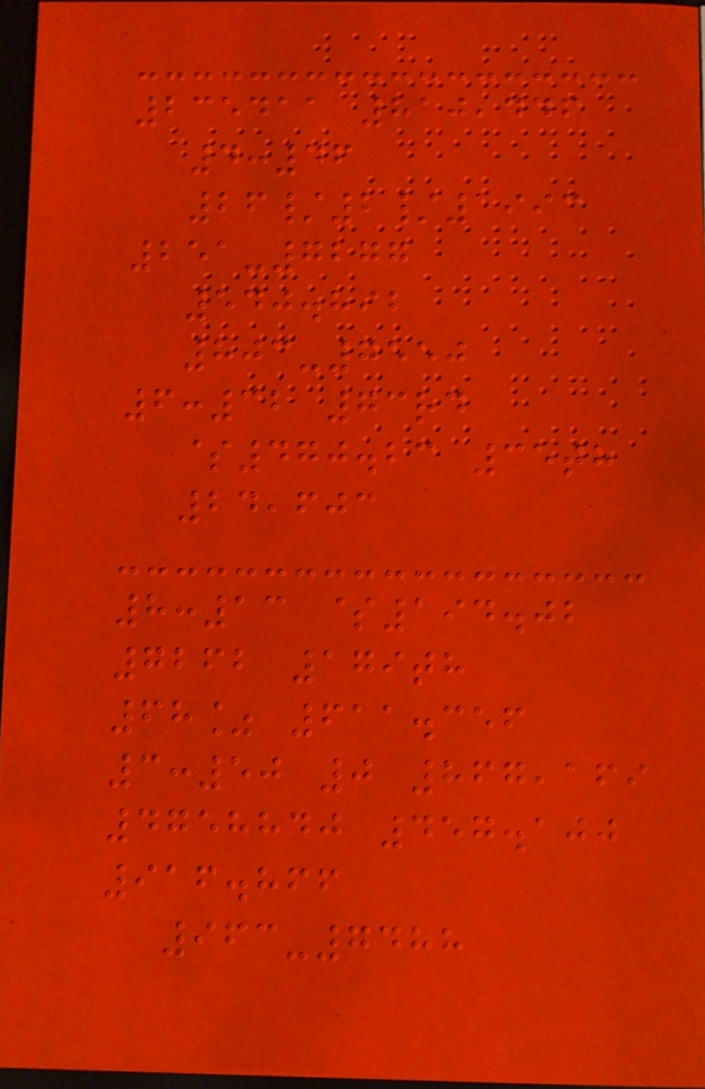235411 810,446
4:46
26/2/1993
251-7277
540.892
803-7550
6:32 73rd
$470.23 35th
24,603
8:13 $194.02
7262 179th
68% 611.356
3:50 0 867,169
4758840 457.100
916.866
963-7488
